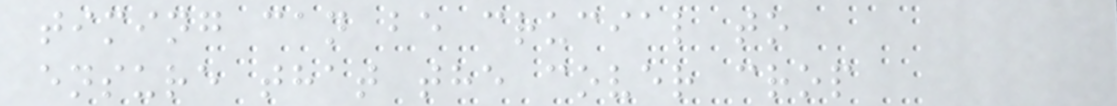timing can be crucial to
ensure that the cover crop
